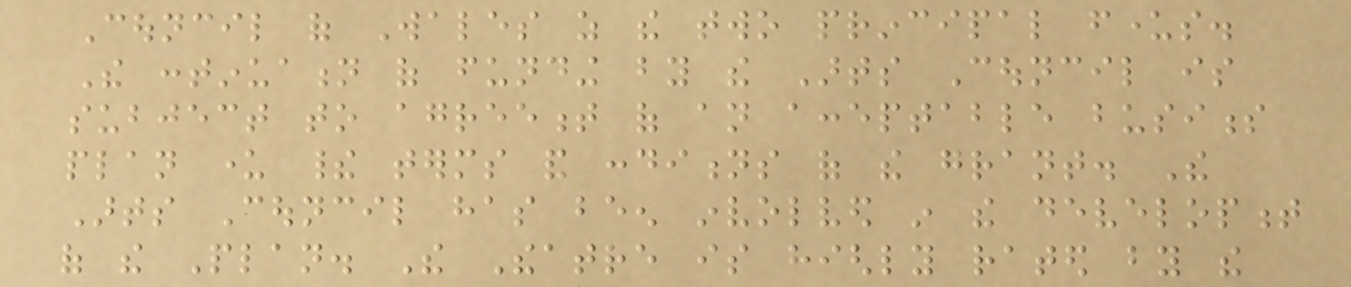Council of Wales as the two principal funders.
The continuation of funding by the Arts Council is
subject to agreement of an acceptable business
plan under their terms and conditions of the grant. The
Arts Council has been involved in the development
of the Plan. The Theatre is highly rated by the
